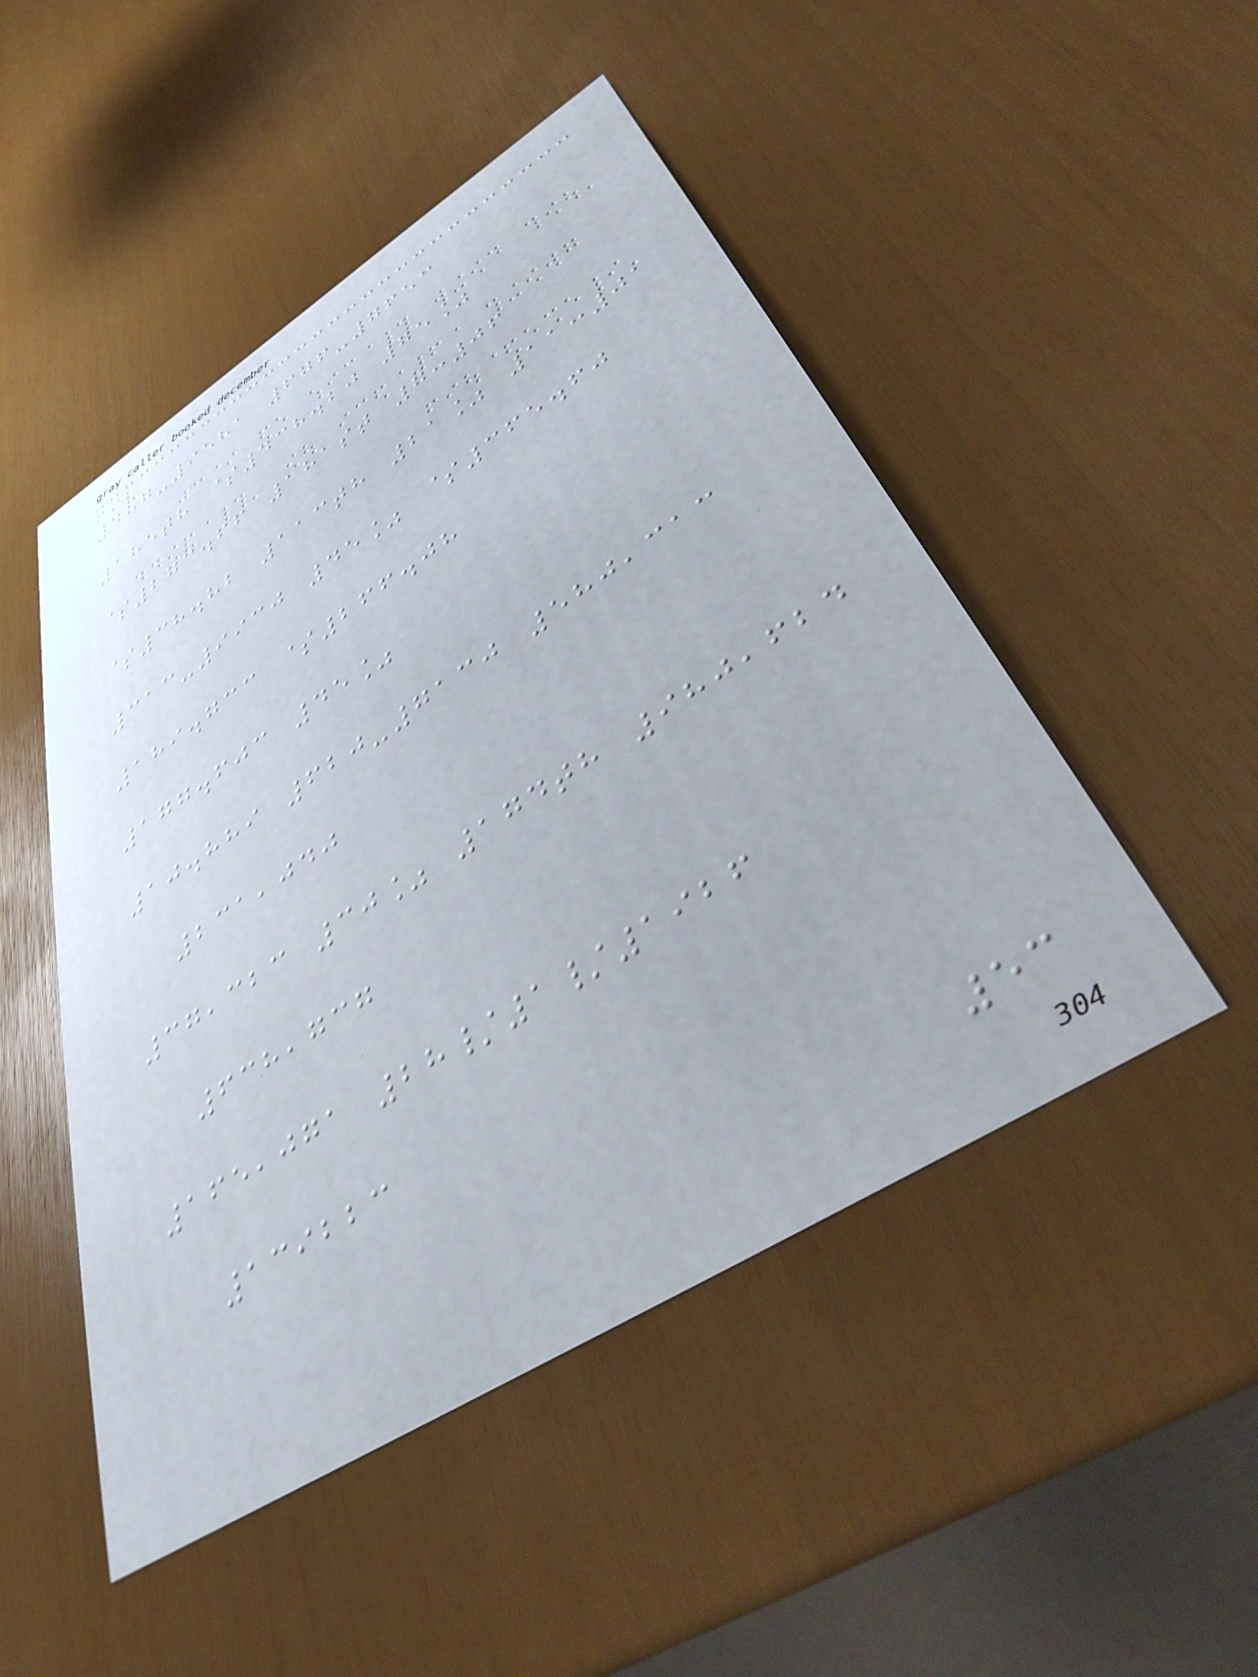487-9581 676-7653
185th $438.20 75%
$273.66 181st 7:06
$38.82 113th 21% 11:01
313-9930 45% $365.60
189.733 $266.08
177.603 45%
10.889 620-7130 580,313
231,040
37,323 30% 174th 980,624
638,737
165,071 28/1/1926
139223
53
